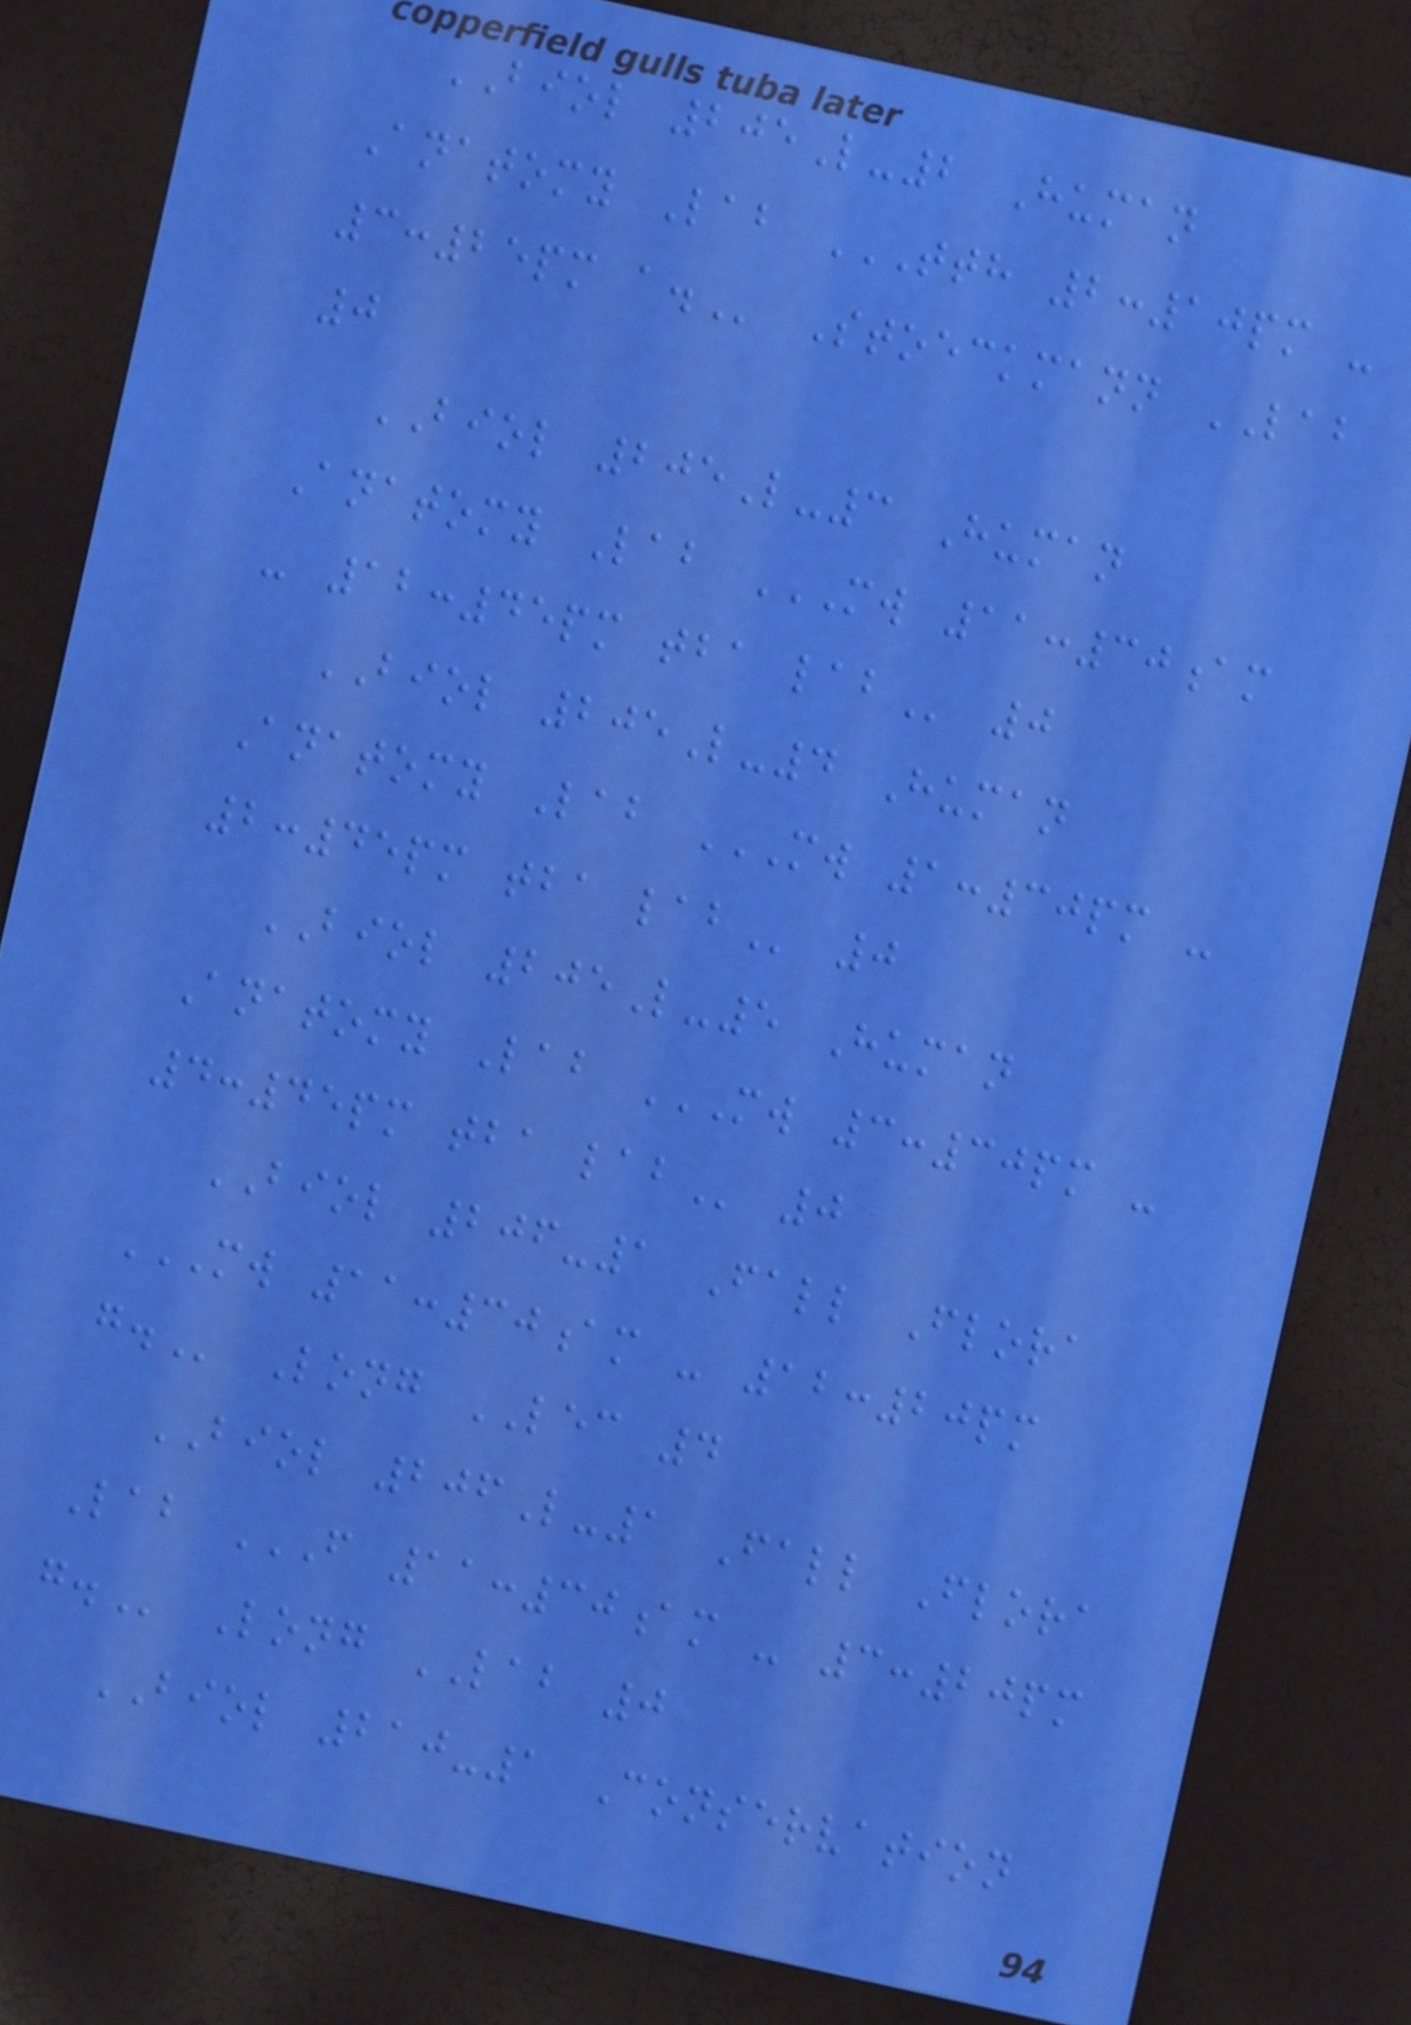BIOL 205L-2 Human
Anatomy Lab TTH 2:10PM -
3:25PM A. Stoeckmann LAB
0
BIOL 205L-3 Human
Anatomy Lab MW 11:30AM
- 12:45PM TBA LAB 0
BIOL 205L-4 Human
Anatomy Lab MW 1:30PM -
2:45PM TBA LAB 0
BIOL 205L-5 Human
Anatomy Lab MW 3:30PM -
4:45PM TBA LAB 0
BIOL 206-1 Fall Flora
MW 11:30AM - 12:20PM
G. Long LEC 4
BIOL 206L-1 Fall Flora
Lab F 11:30AM - 3:20PM
G. Long LAB 0
BIOL 210-1 Conservation
